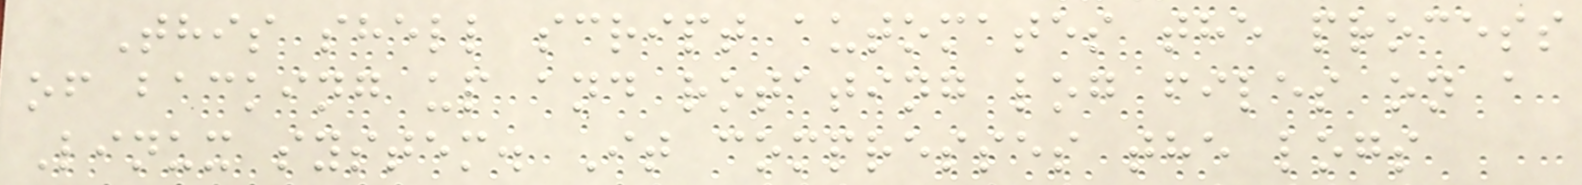This shell script automates the process
of backing up and rotating log files on a
Linux system. It compresses the logs
